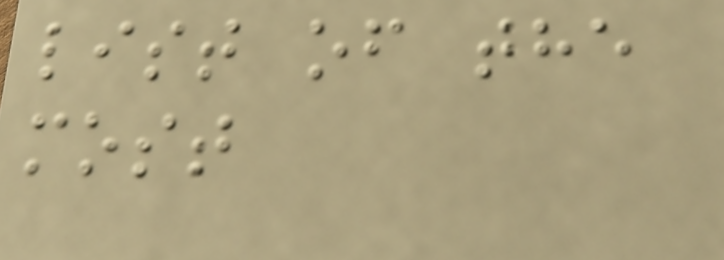list of the
most
